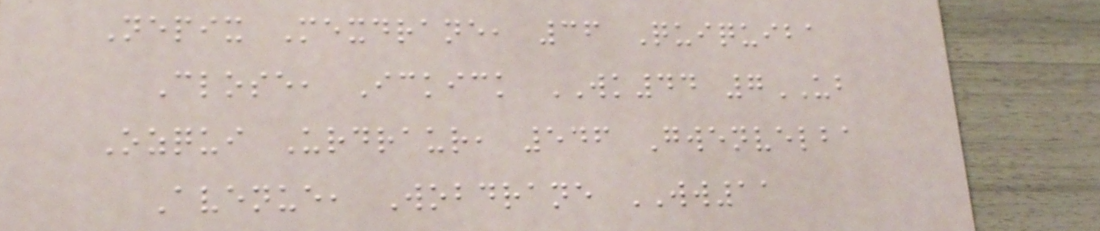Nepix Mexdrane, 36 Quiquiba
Close, Ickick WK44 7UB
Ozqui Urdraur, 546 Gwenvelba
Avenue, Wobdrane WW11
